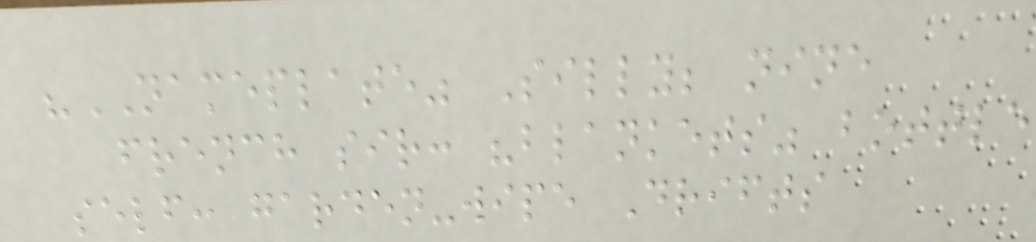"NAMEPLATE" Silly; nine
french sir: "blankets" bottle
self: garden-wipe Drifts
